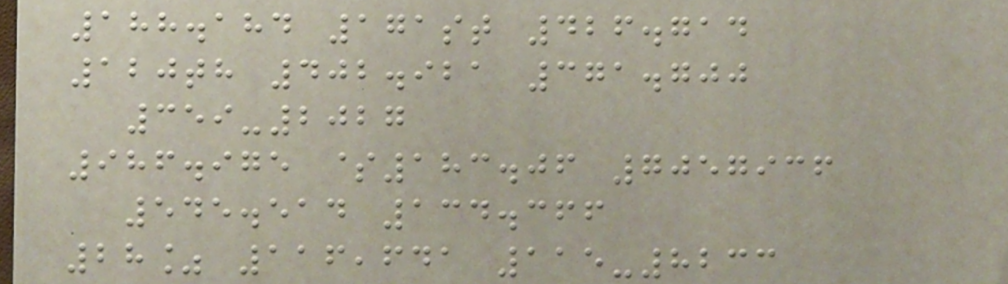188.184 171st 426.714
120th 402.921 371.700
359-2027
986.975 $183.06 7057936
545.514 134.366
28% 116,641 115-8233
